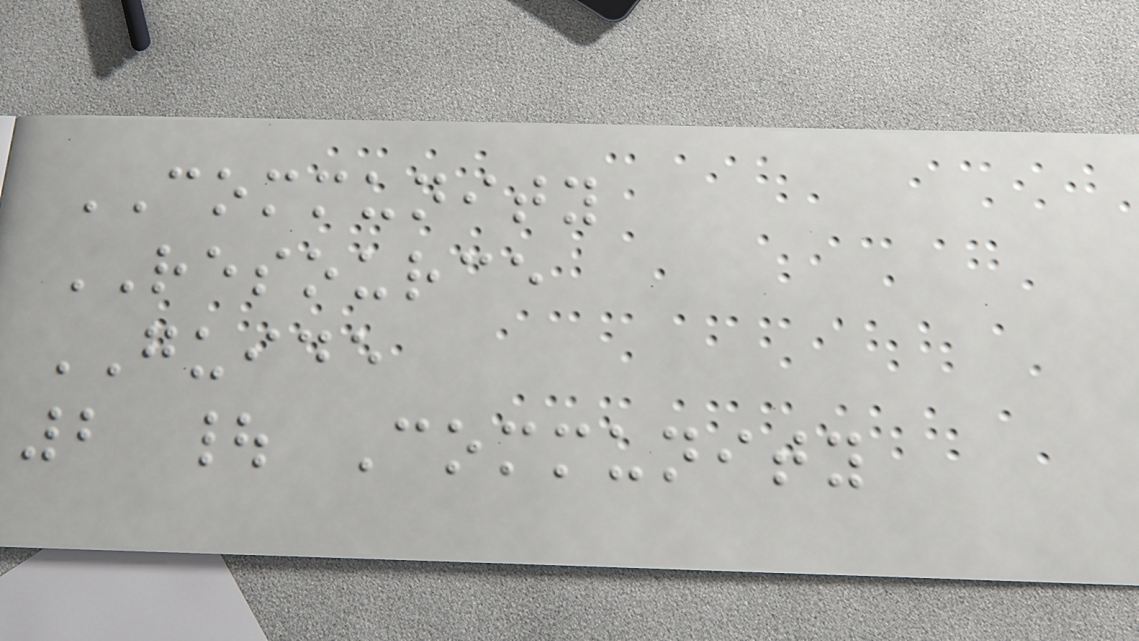COMMUNITY
RESOURCE
GUIDE
2 | Community
